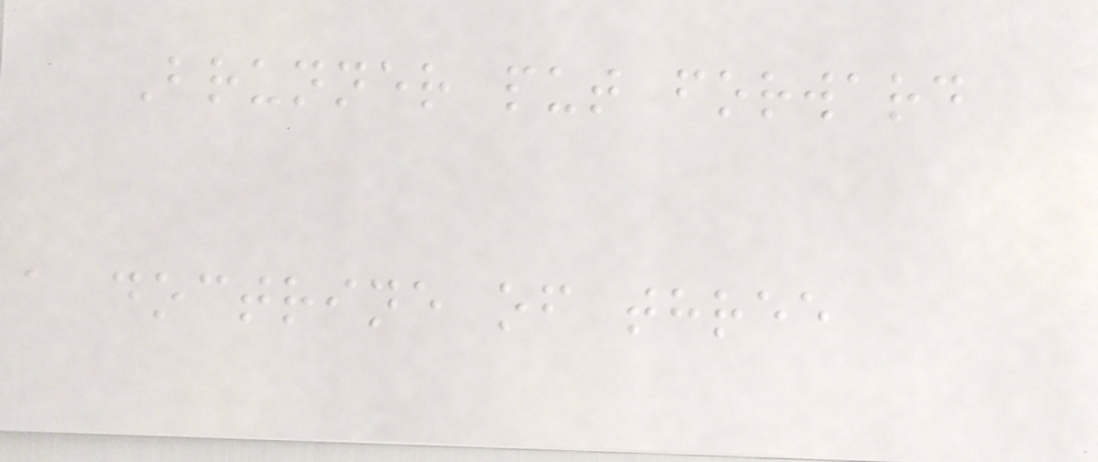Brunner put forward
a doctrine of three
